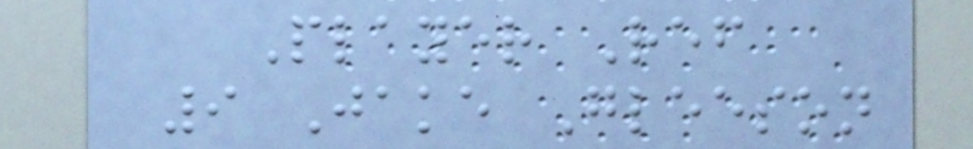Player Ref
9 Jake Gleeson
